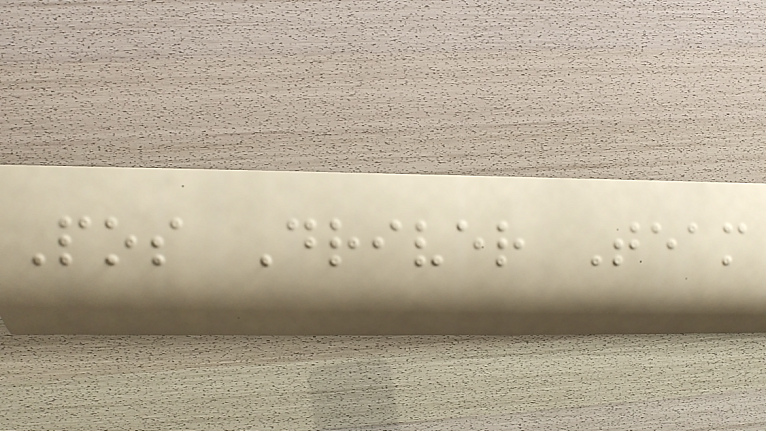Pos Driver Team
